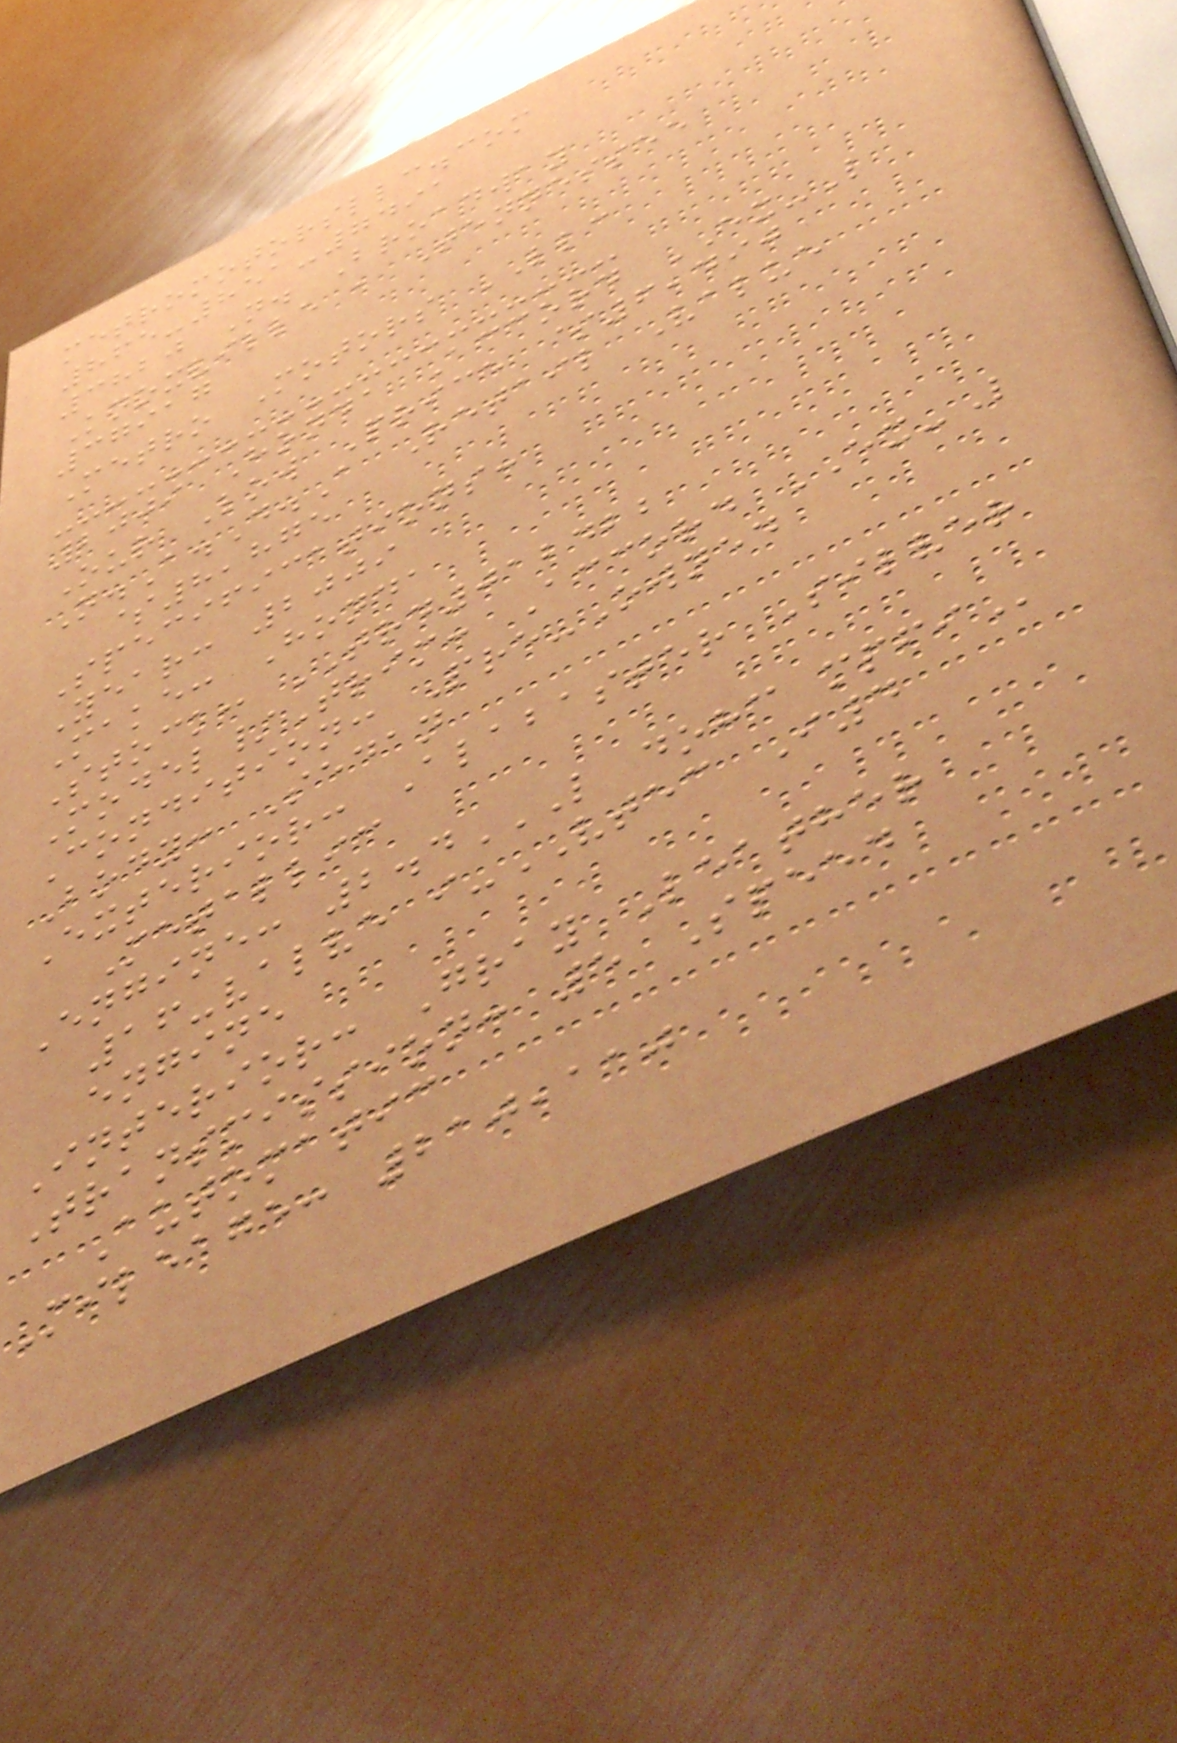metromotorsllc.com
865-851-7491
3820 N. Broadway
Knoxville , Tennessee
37917
Metro Motors LLC
2009 Honda Accord EX-L
Our Low Price $6,490
N.A.D.A Retail Value
$8,875
Specifications:
Year: 2009
Make: Honda
Stock: TRD012422
Model/Trim: Accord EX-L
Condition: Pre-Owned
Body: Sedan
Exterior: Alabaster Silver
Metallic
Engine: 2.4L DOHC MPFI
16-valve i-VTEC I4
engine
Interior: Gray Leather
Transmission: 5 Speed
Automatic
Mileage: 210,110
